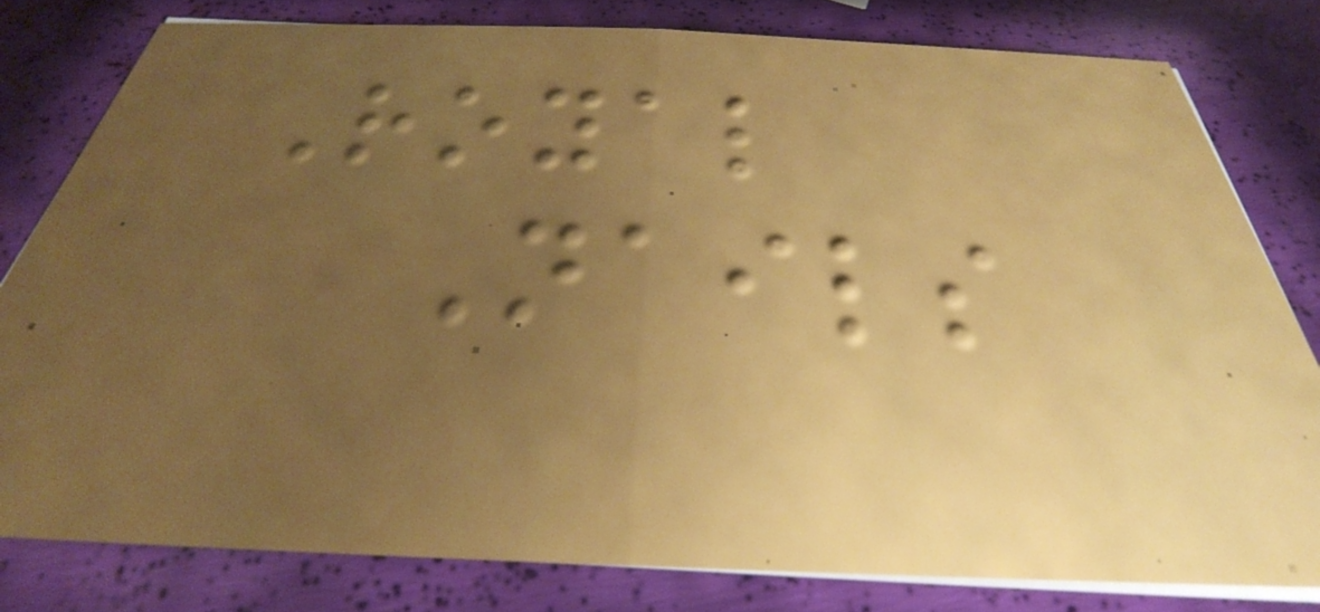Royal
Nails
